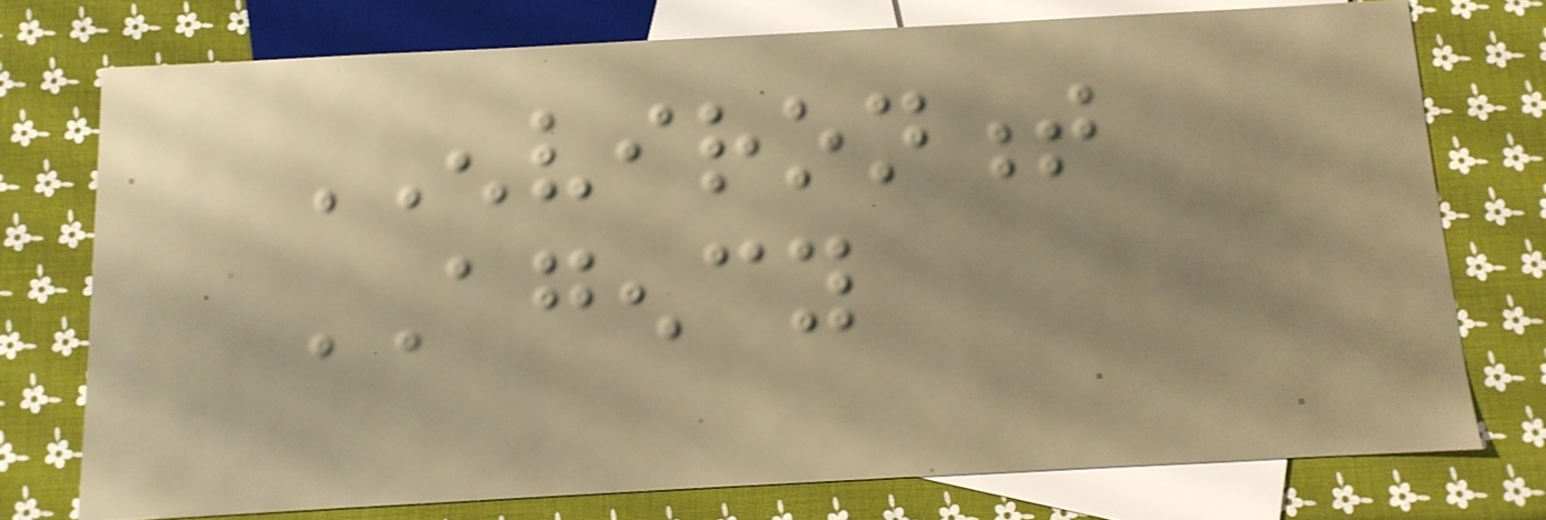ENVIRONMENT
AGENCY
